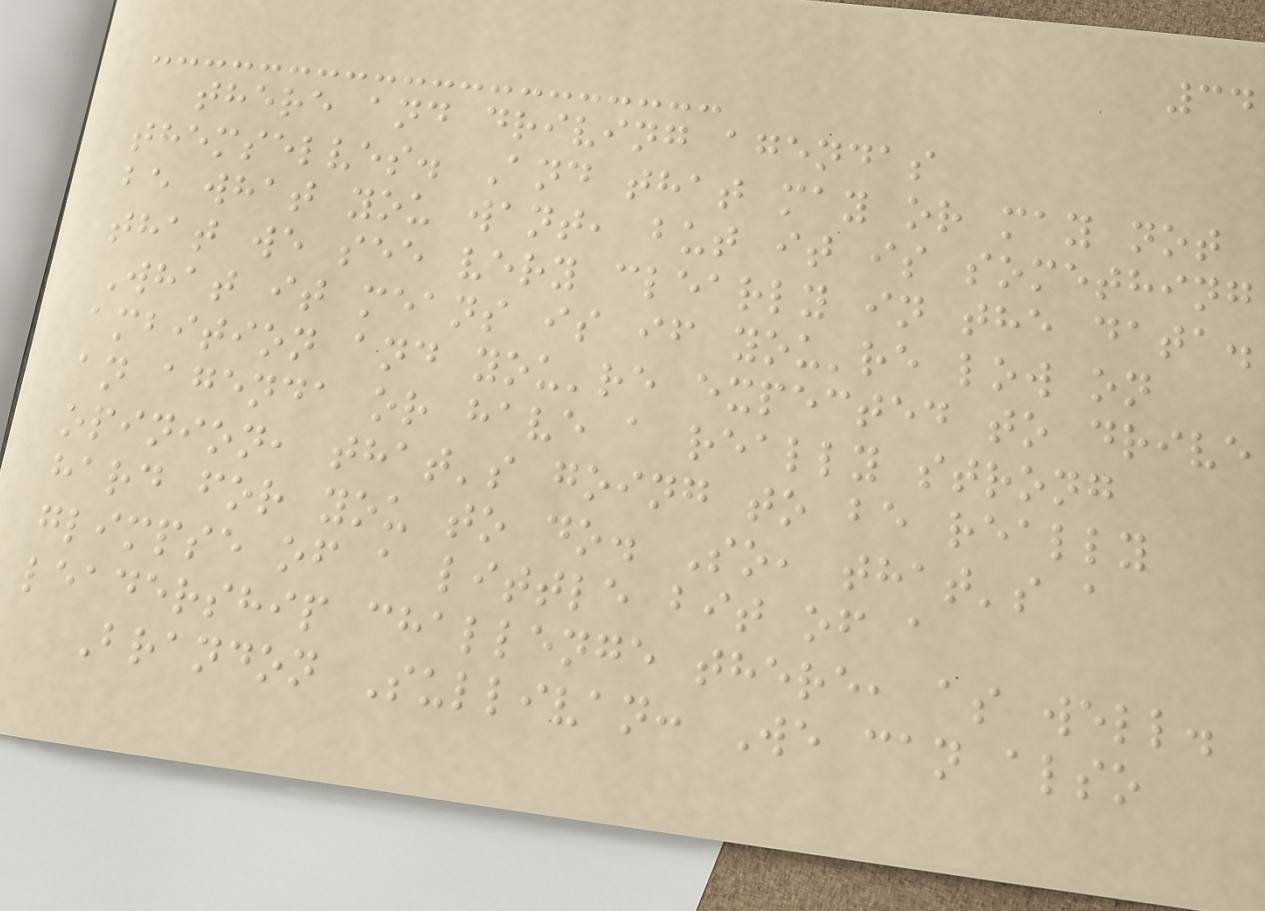34
there and driving agendas
themselves. And that may or may not
be what you want, but it is something
that we see very clearly in the data.
What it means is if you're low on
ambition and you're expected to drive
an agenda or have a really strong
opinion, that's going to be really
hard for you to do. So, that's a
glimpse of a little bit of a
leadership challenge there, as well.
Brandon Sullivan: We can also
